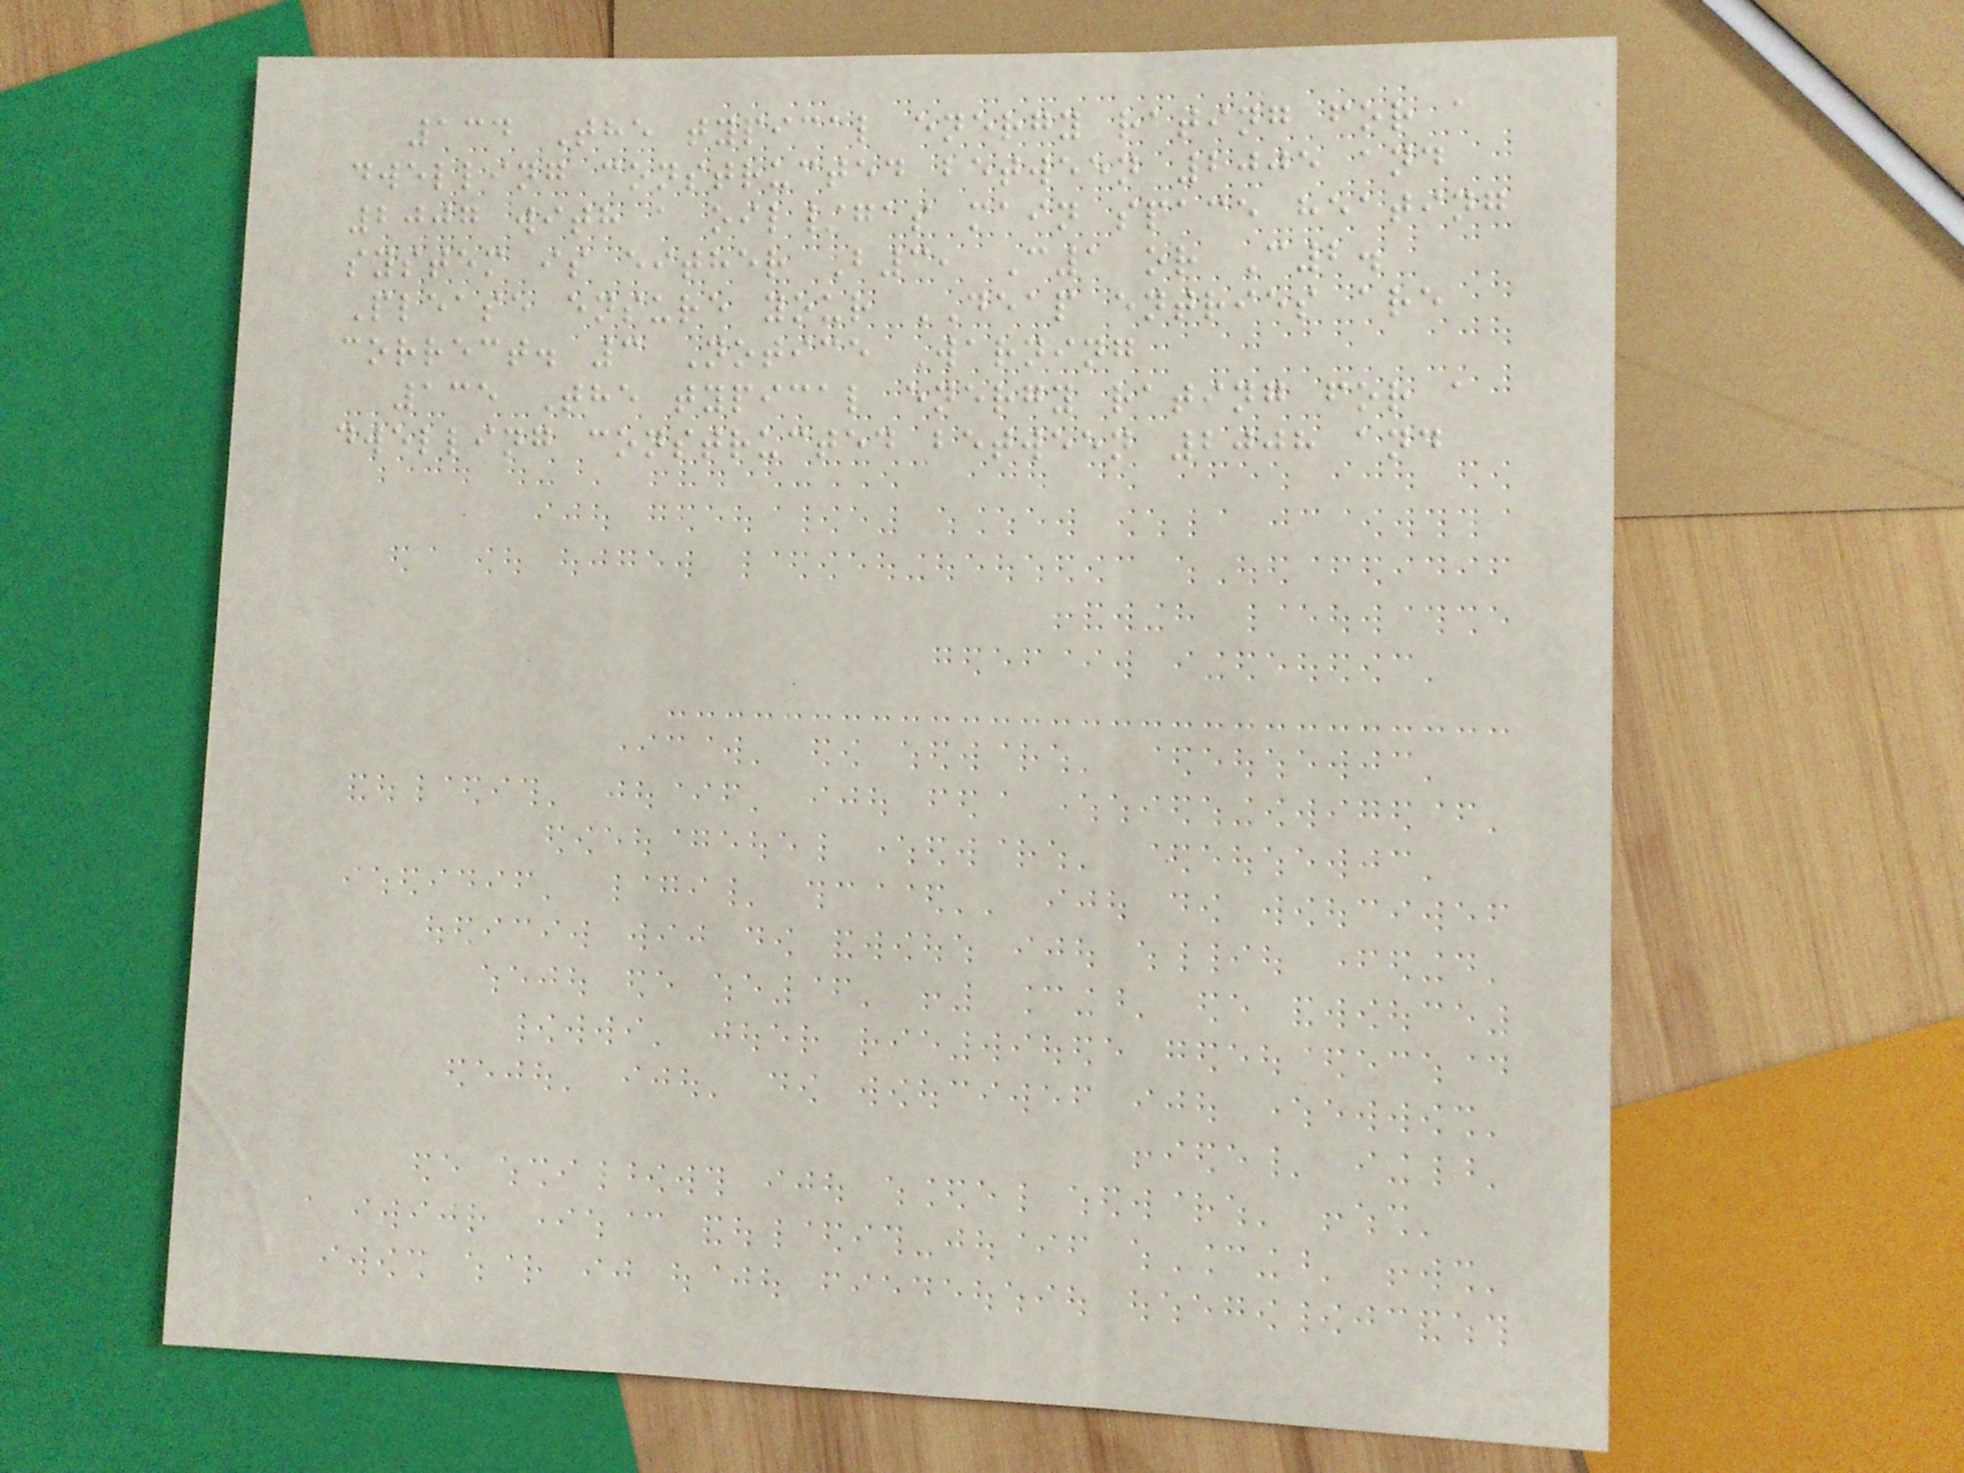134 The typical energy rating for a
dwelling constructed between 2005 and
2007 with a oil/gas main space heating
system is either B3, C1 or C2.
Please ensure your DEAP entries are
correct. 3 Notice Warning
135 The typical energy rating for a
dwelling constructed between 2008 and
